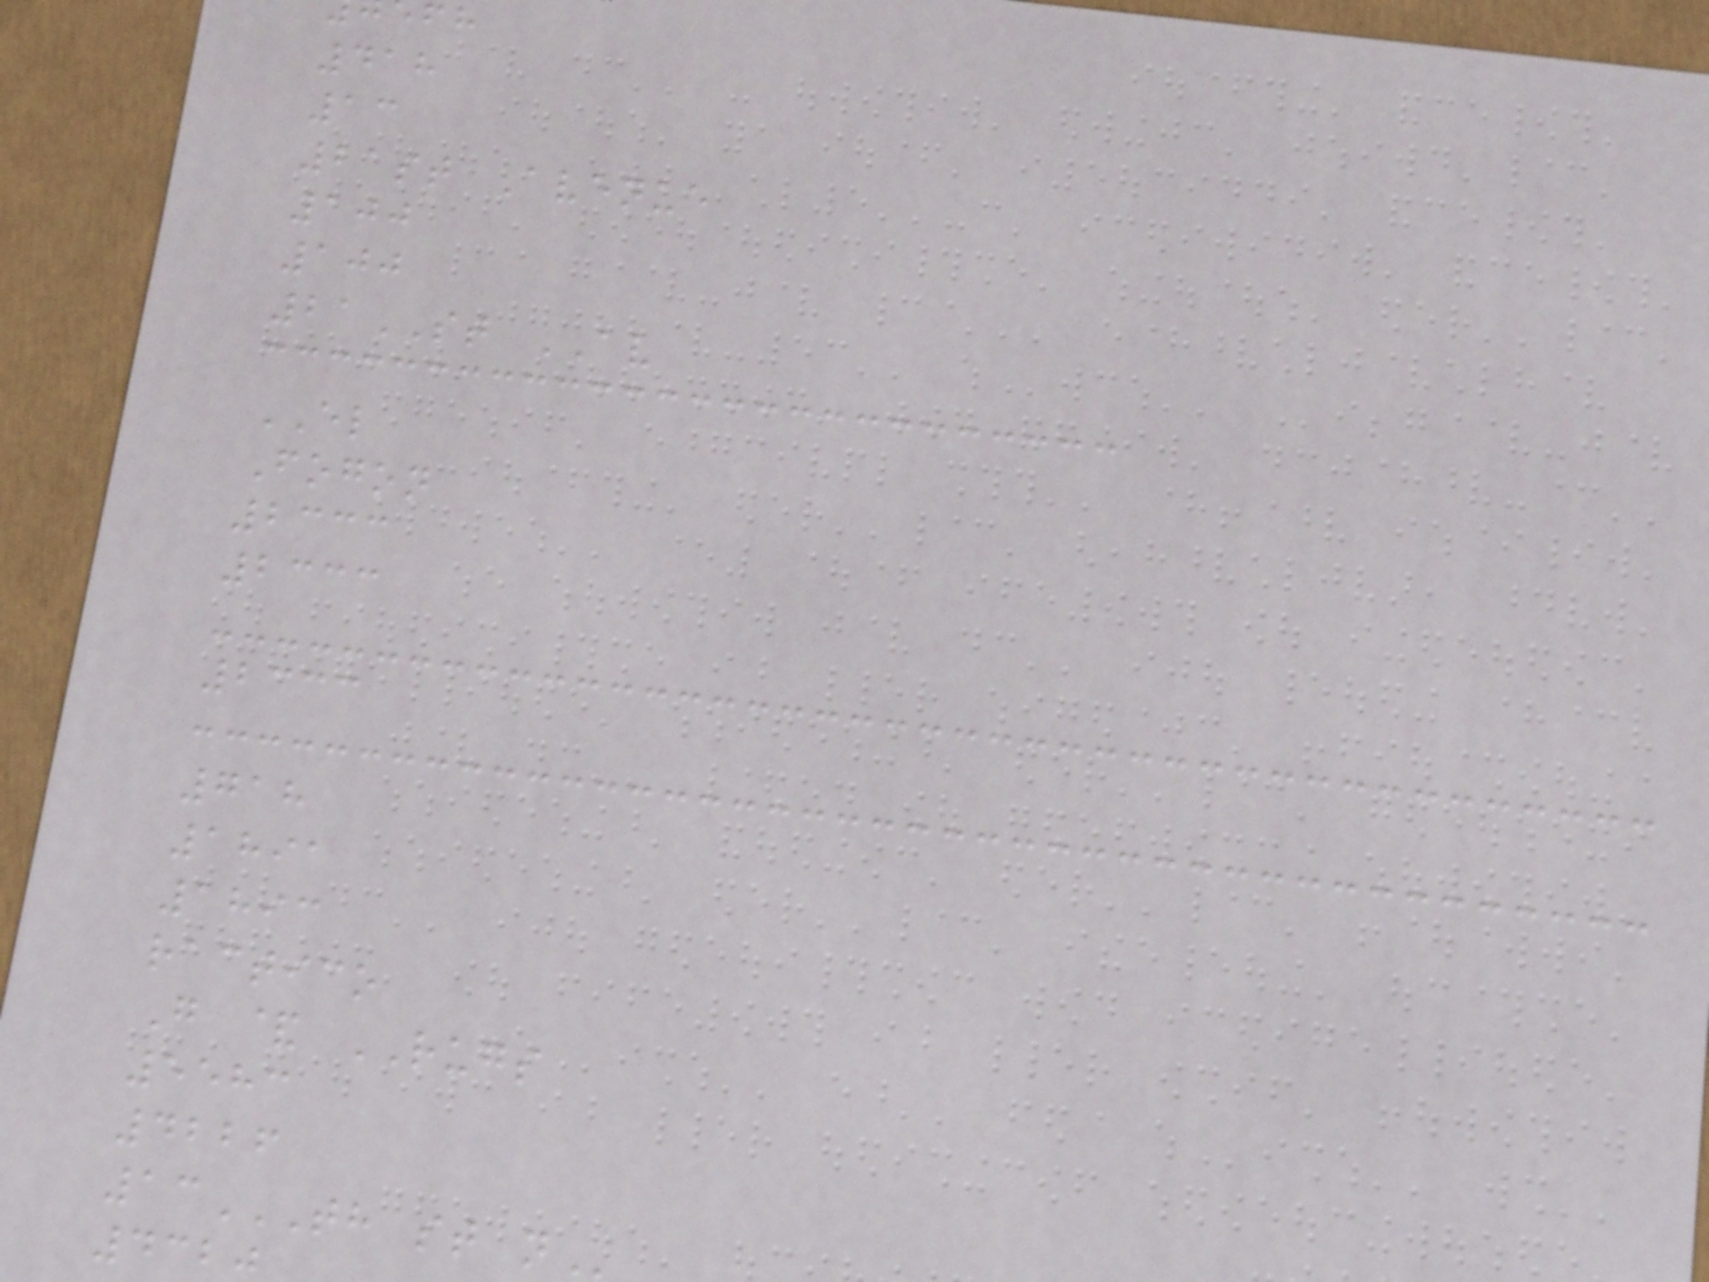418
13
21st Avenue
100
100
21ST AV
EL
Fogon
2333
2333
2333
718
1891
1893
ractico
G & RUGS
5583
4226
13TH ST N
432
